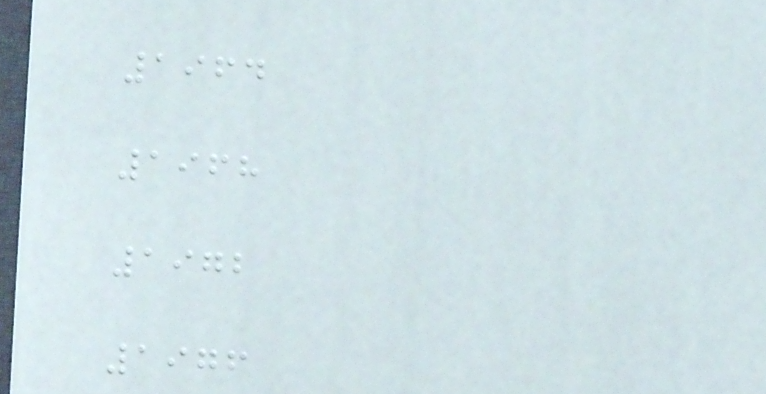1964
1968
1972
1976
